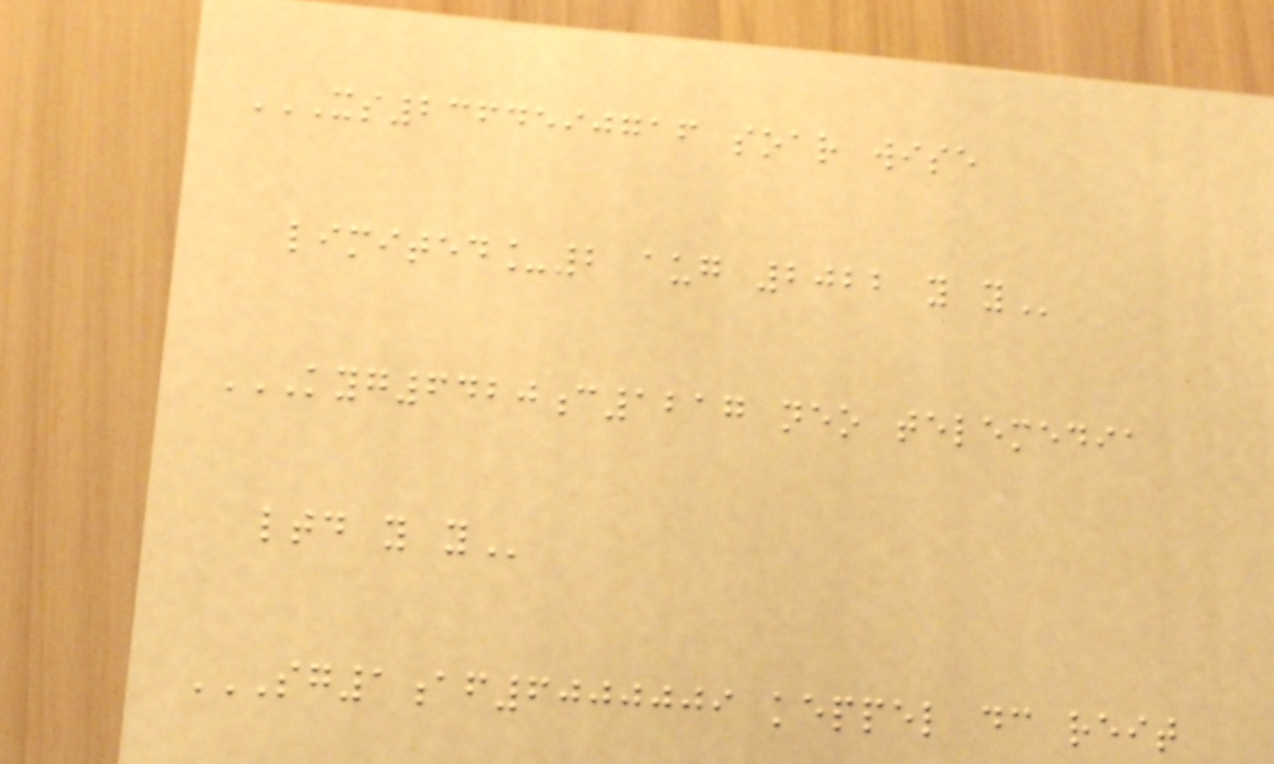XS2364590716 SOAR WISE
LIMITED_2 AUG 2022 Y Y
KYG6420C1217 NEO TELEMEDIA
LTD Y Y
SG1AF6000009 KEPPEL DC REIT
